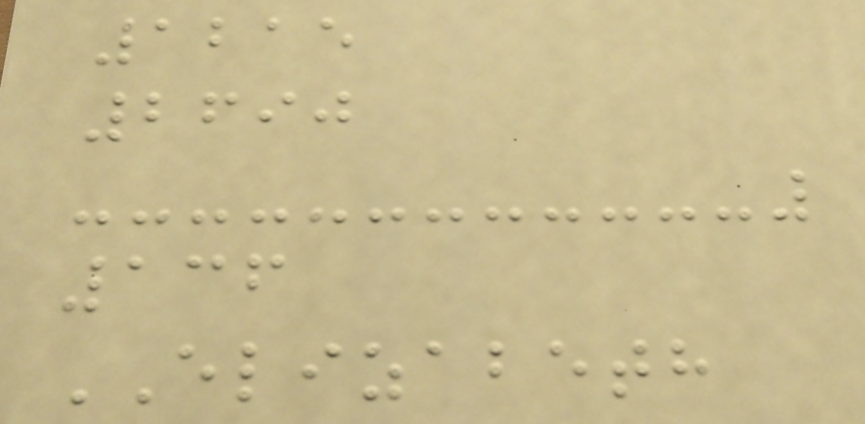1215
2690
136
ELIZABETH
